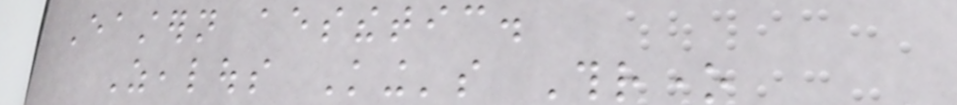Eastern aesthetic.
Zealous King's Throne
